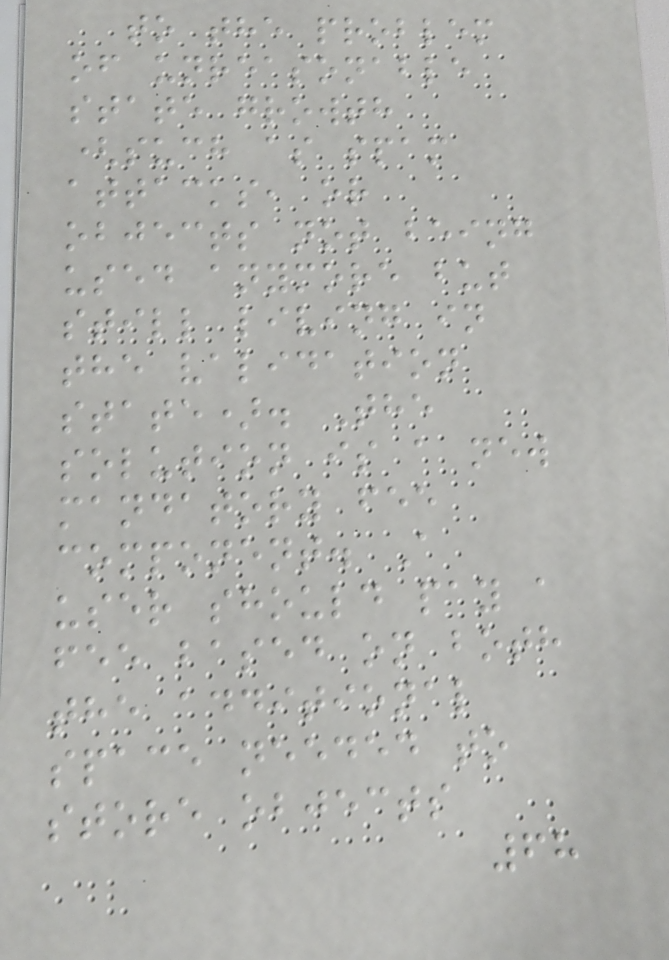to the problem
of unreasonable
state growth
(such as spam
attacks, or
objects not being
used anymore but
still living in
the validation
state). The
solution is a new
mandatory fee
component. A
user should pay a
fee based on both
the additional
space needed to
store objects
68
